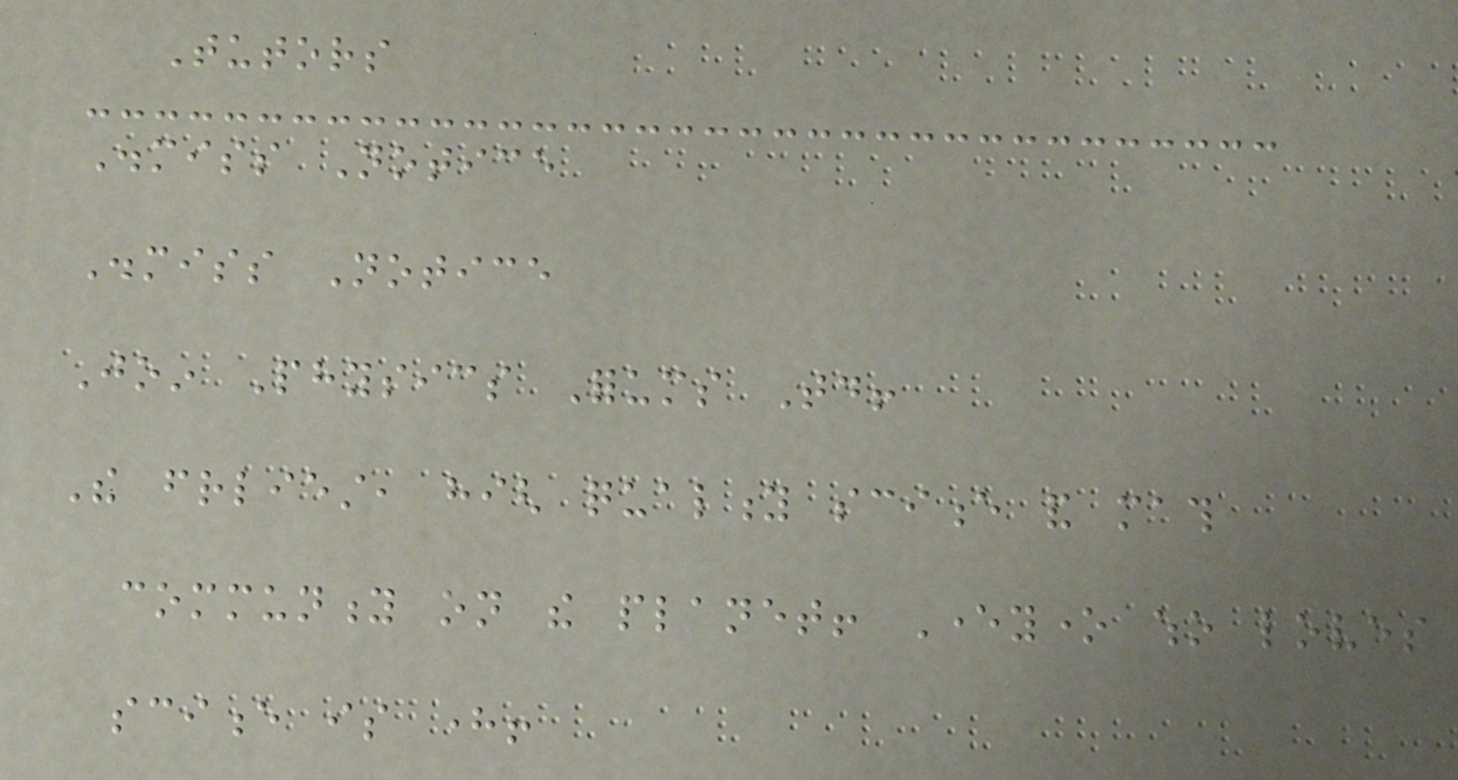Tutors
Dismiss Notice
Dismiss Notice
Join Physics Forums Today!
The friendliest, high quality science and math
community on the planet! Everyone who loves
science is here!
